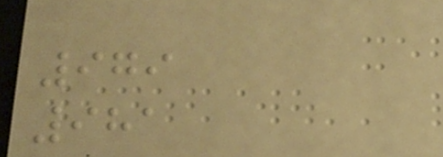979
981
